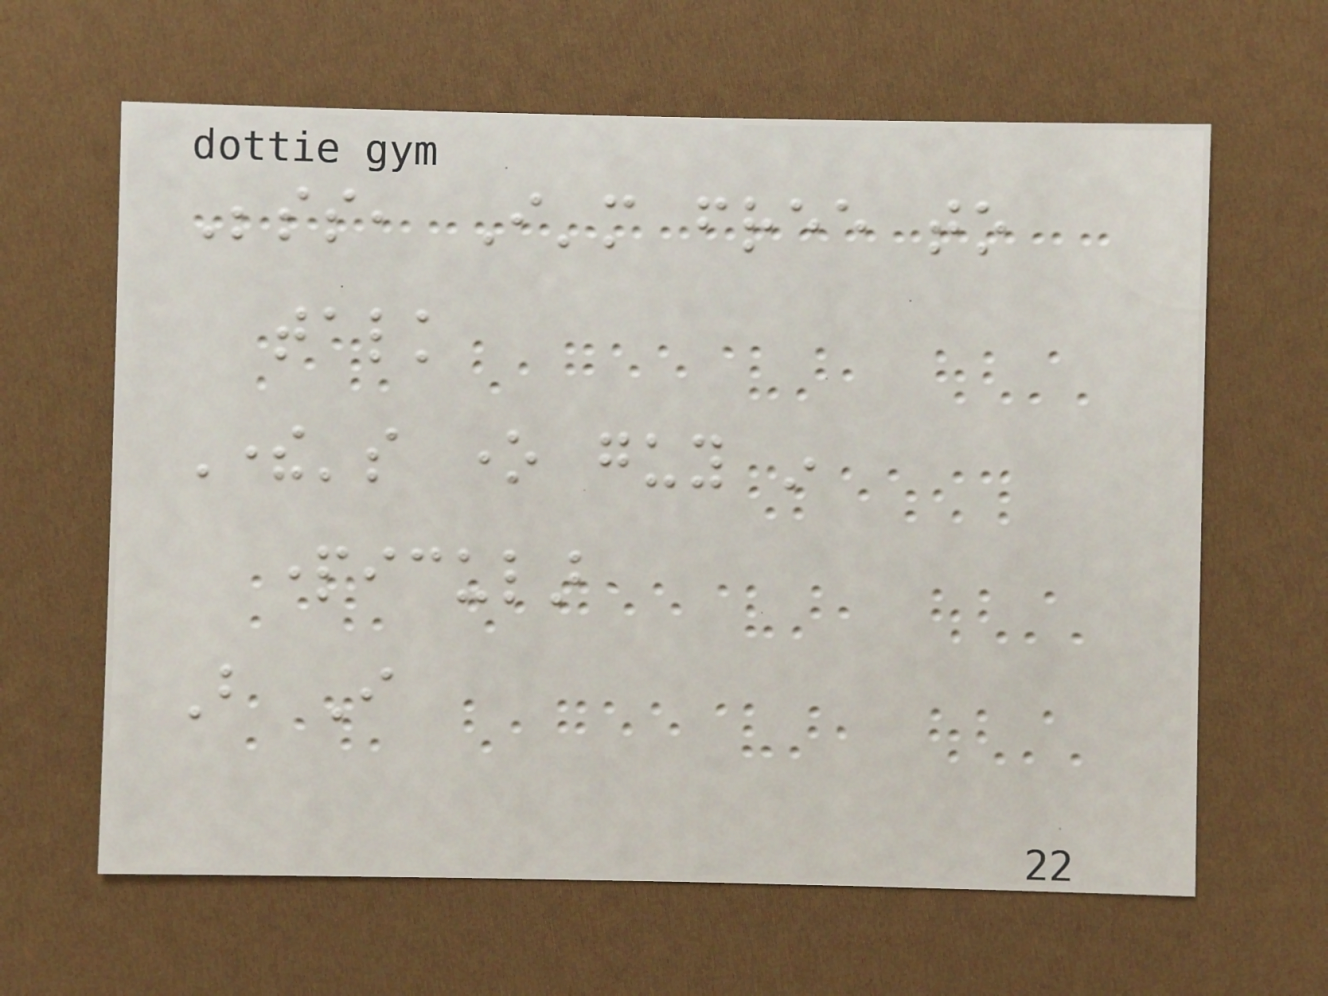Besides, I'm free to
talk
There's one guy in
particular
But I
